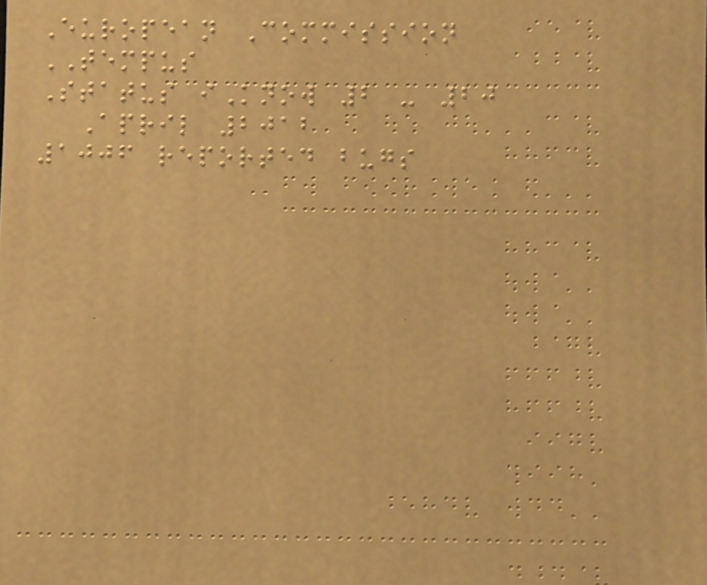European Commission
TEMPUS
Status iKnow 2 - 20
April 2012
1006 reported bugs
